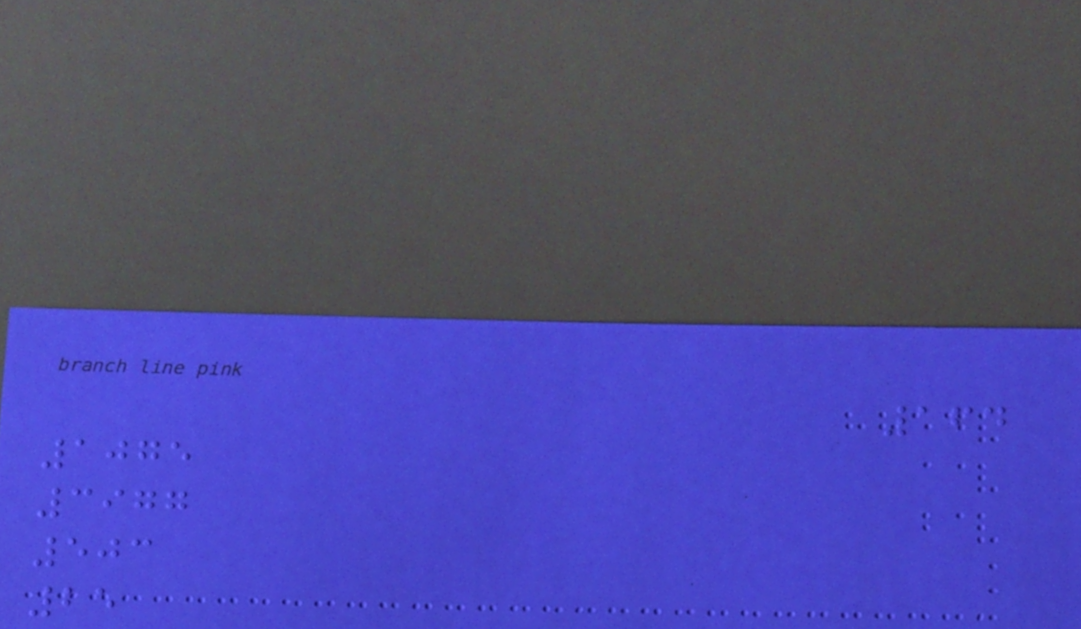164
1075
3977
503
25
